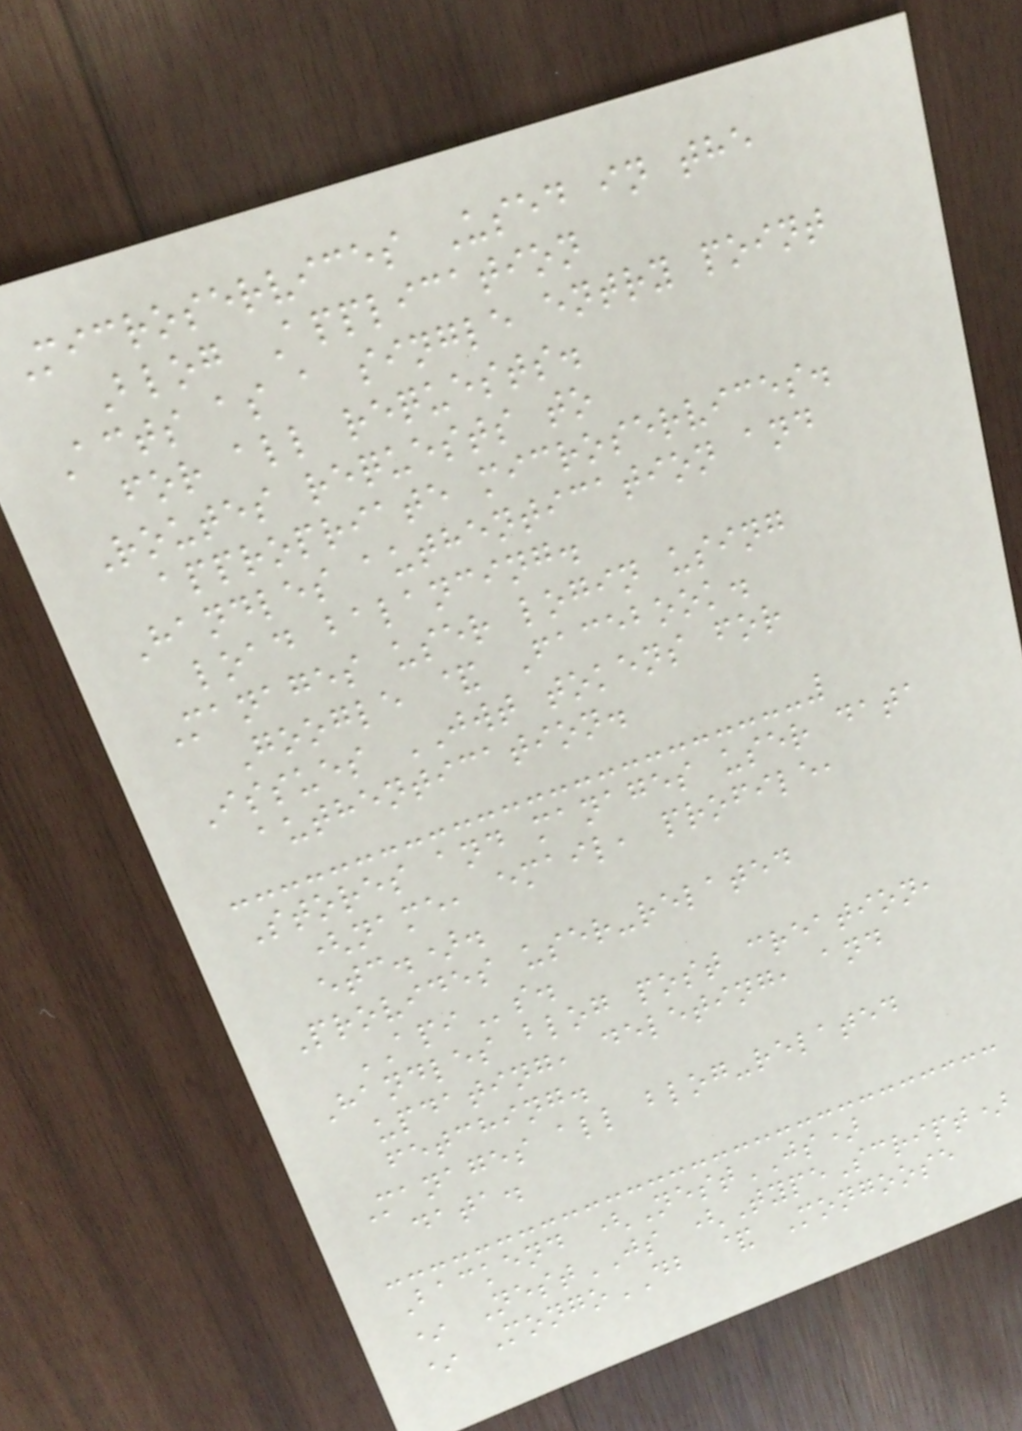Microservices Used in the
Blog Application
Acts as a single entry point
for all requests.
Routes requests to
appropriate microservices.
Handles authentication and
load balancing.
Manages user login using
Google & Facebook.
Issues JWT tokens for
authentication.
Stores and manages user data
(name, email, profile,
etc.).
Provides user-related
APIs.
Handles blog post creation,
updating, deleting, and
fetching.
Manages all blog-related
data.
Backend (NestJS)
* NestJS (TypeScript)
* MongoDB & Mongoose
